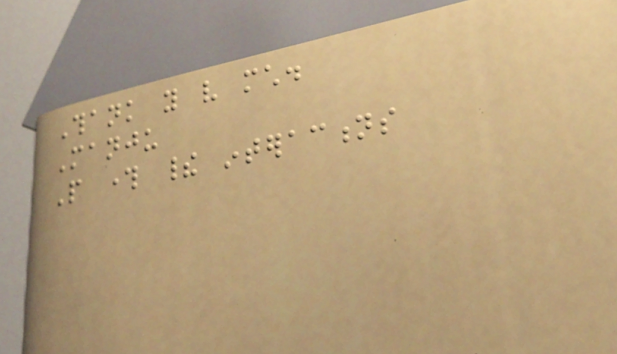Thank you very much.
Manju
People through their interactions
